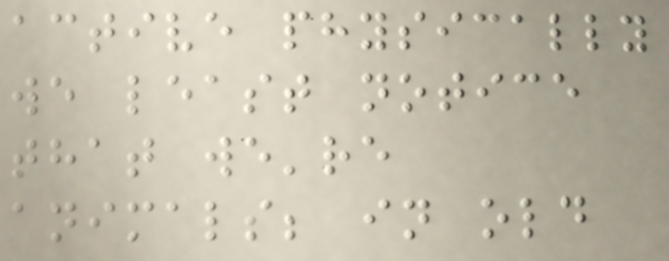active physically
we least notice
that we're
animals; in old
